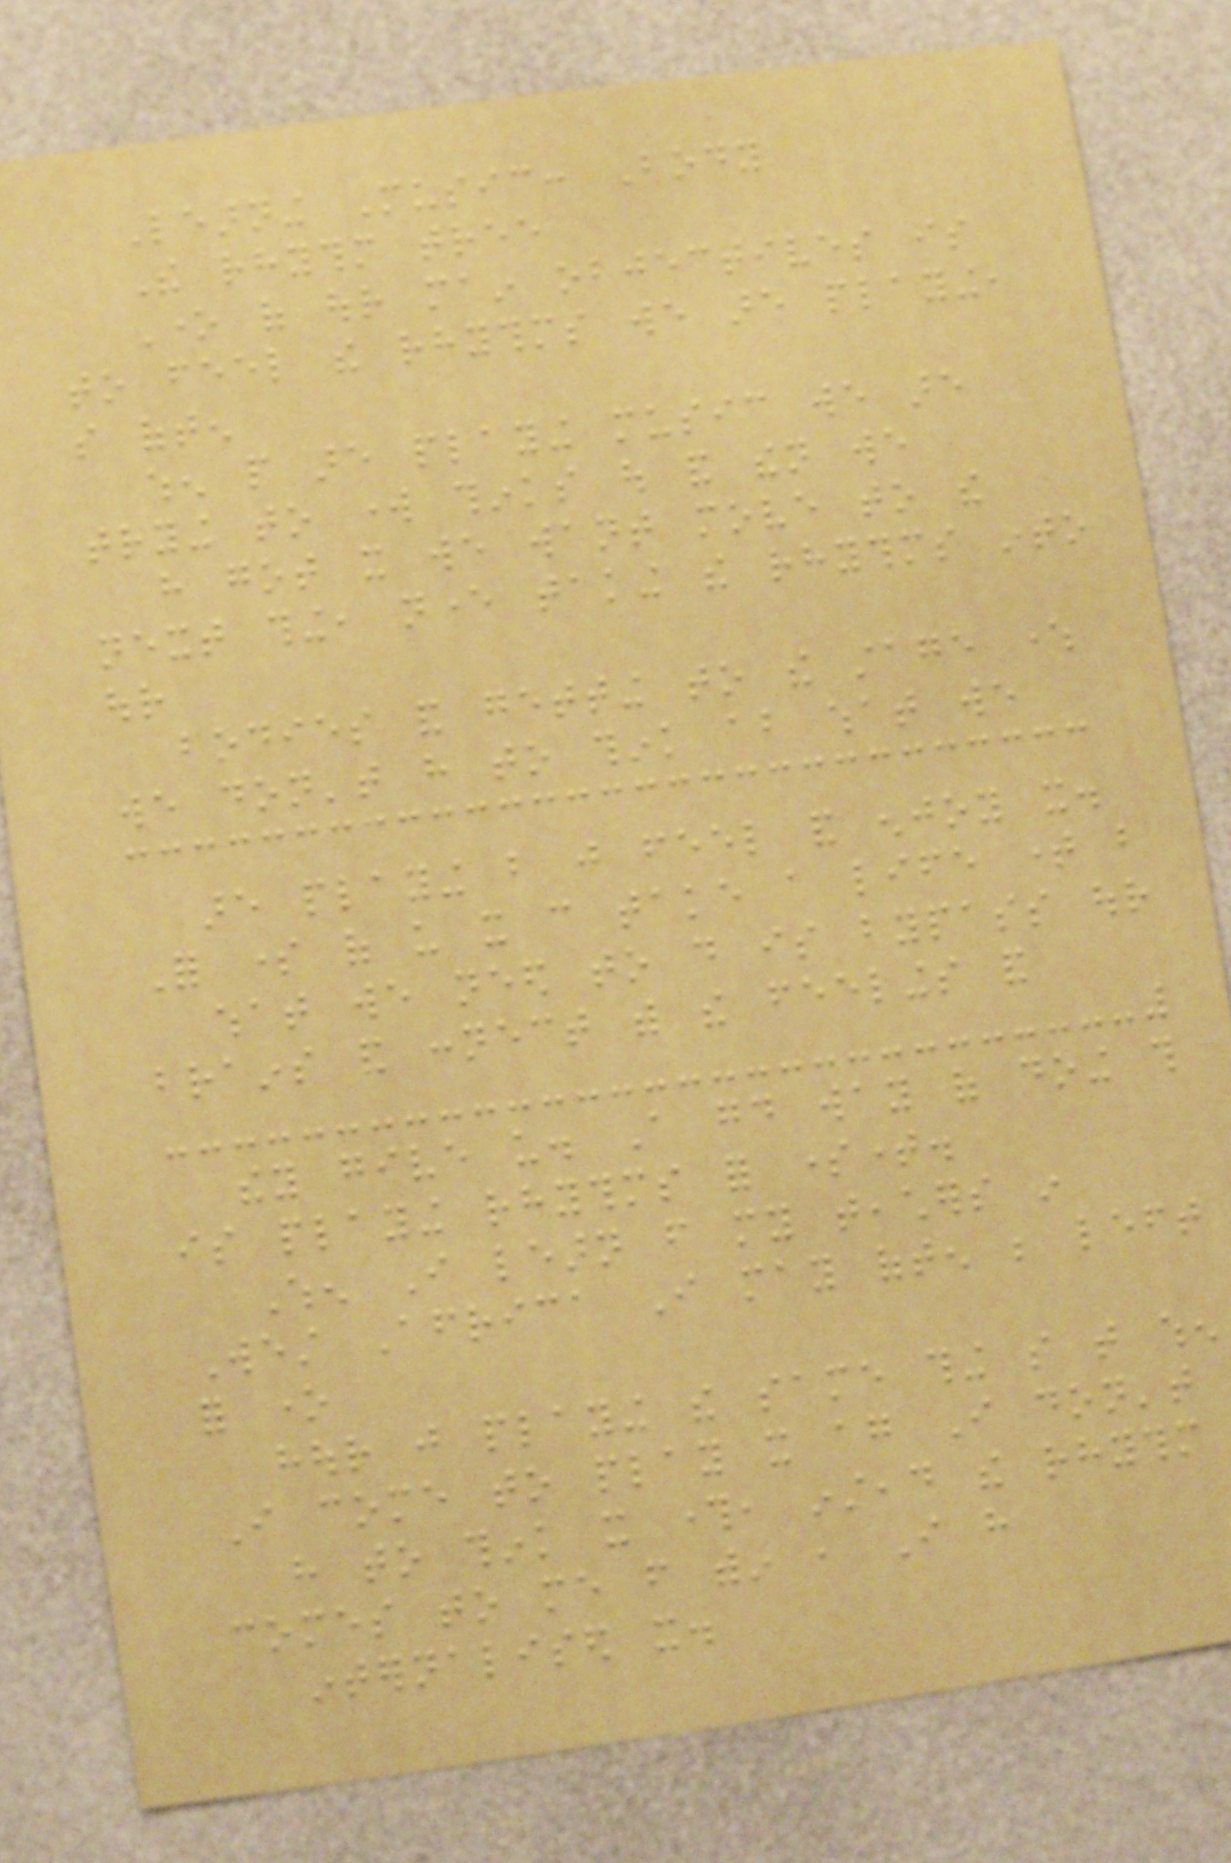Learning Music: Body
The rhythm tree
One of our main objectives is
to feel the rhythms we are playing,
so often
when people are playing music we are
trying to work thinks out and then we
have got it we want move to the
next thing, never taking the rhythms into
our
bodies and getting to the stage where
we don't have to think about what we
are playing but just feel and enjoy it.
For some of us it can take a life time but
what we need to do is bypass our
brains and connect with the feelings and
they give us. A good way of doing this
is playing rhythms for sometime.
When I learn from my teachers in
West Africa I may often be left
for one
hour just playing the same thing so that when
I come to play it again I don't
have to think it through, instead the rhythm
comes to me from within , I have
internalised it.
